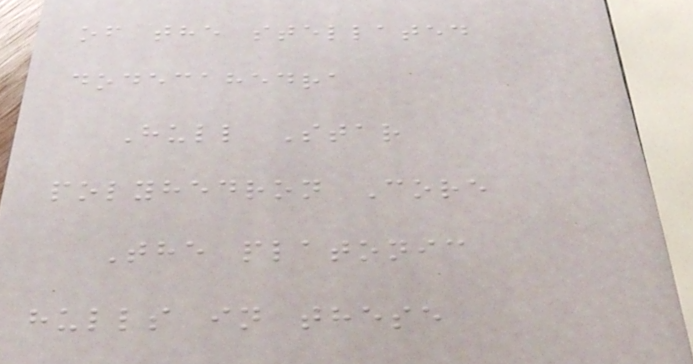of the stellated
dodecahedra
Hull Star
polyhedron Core
The platonic
hulls in these
